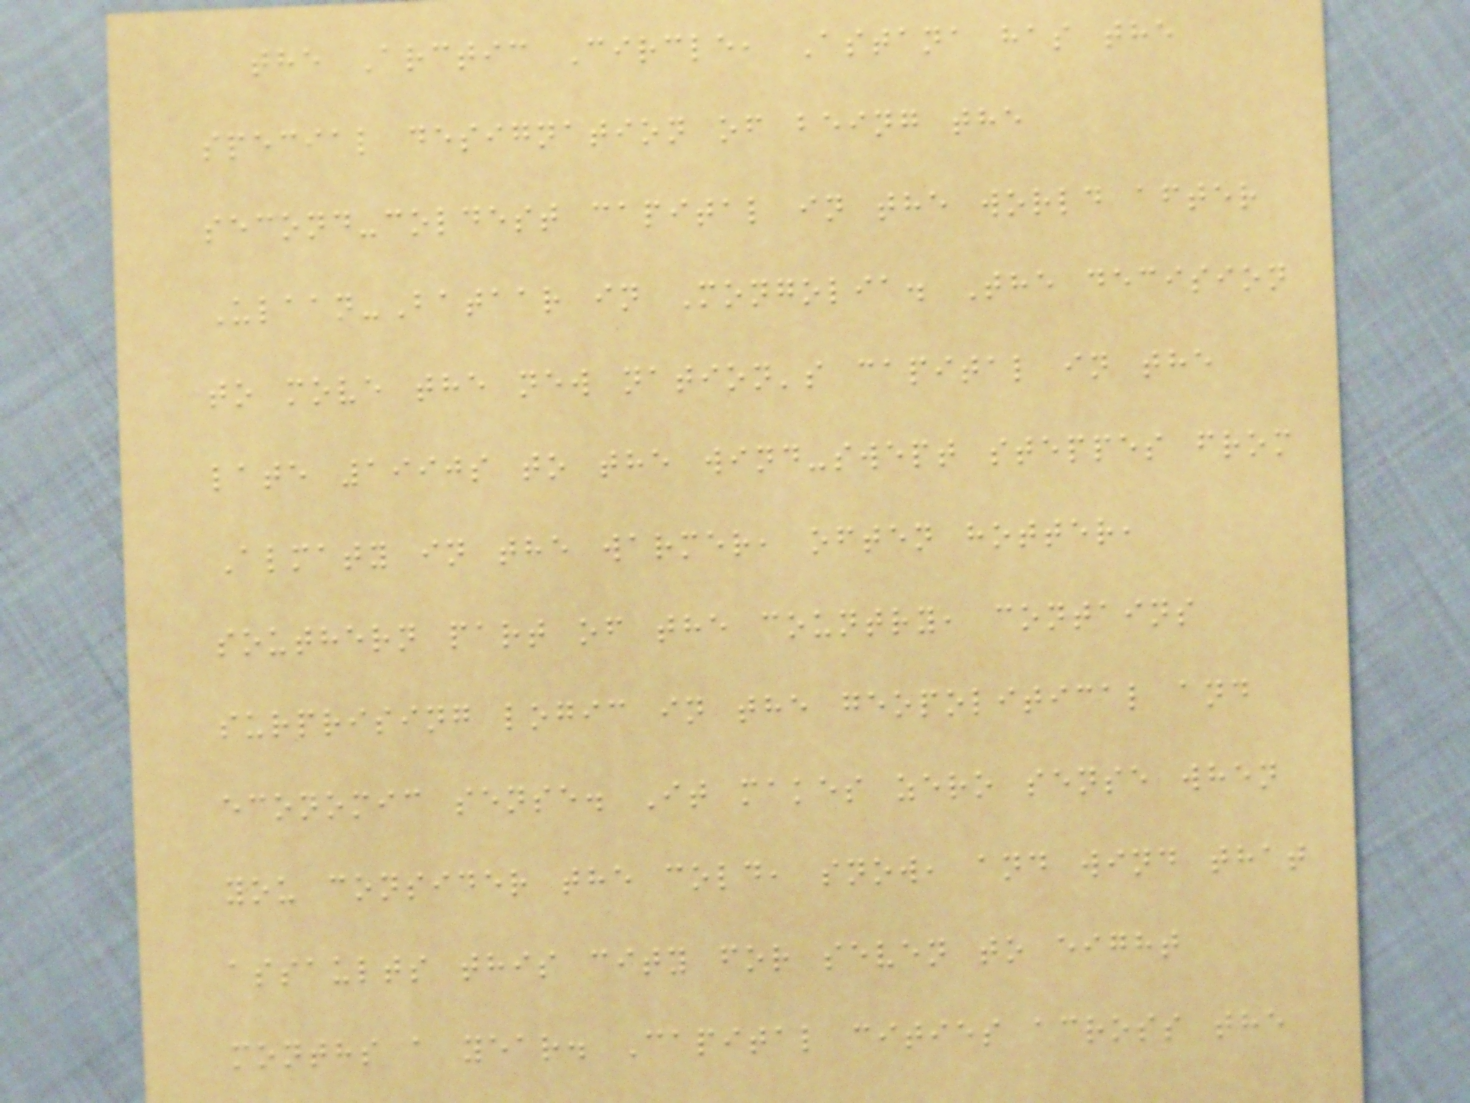the Arctic Circle, Astana has the
special designation of being the
second-coldest capital in the world after
Ulaan-Bataar in Mongolia. The decision
to move the new nation's capital in the
late 1990s to the wind-swept steppes from
Almaty in the warmer, often hotter,
southern part of the country, contains
surprising logic in the geopolitical and
economic sense. It makes zero sense when
you consider the cold, snow, and wind that
assaults this city for seven to eight
months a year. Capital cities across the
